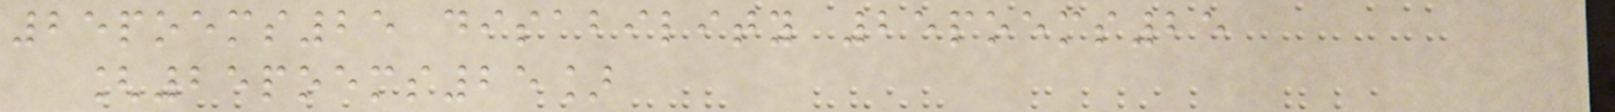25poems25 disability 25poems25
[25poems25]
